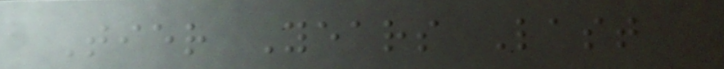Tier Years Last
